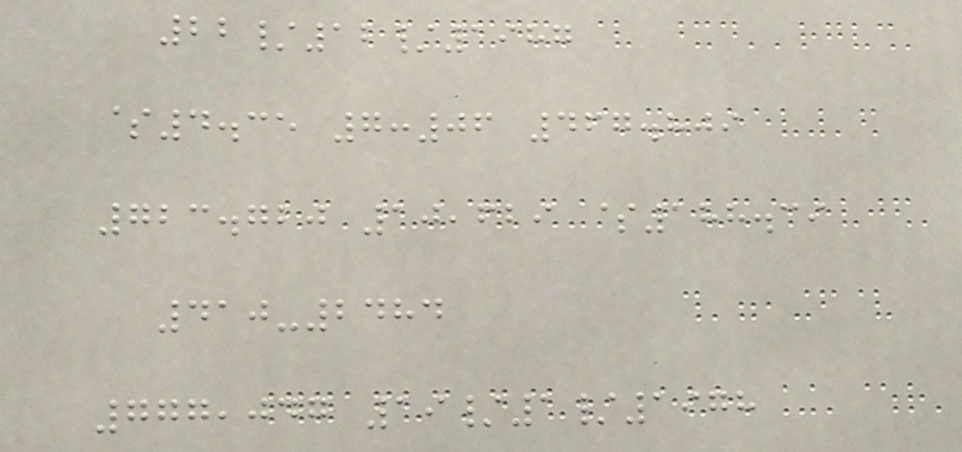22/12/1987
$4.35 7:06 467.809
723.720 10,629 $188.39
410-2484
777,047 19/1/1978
